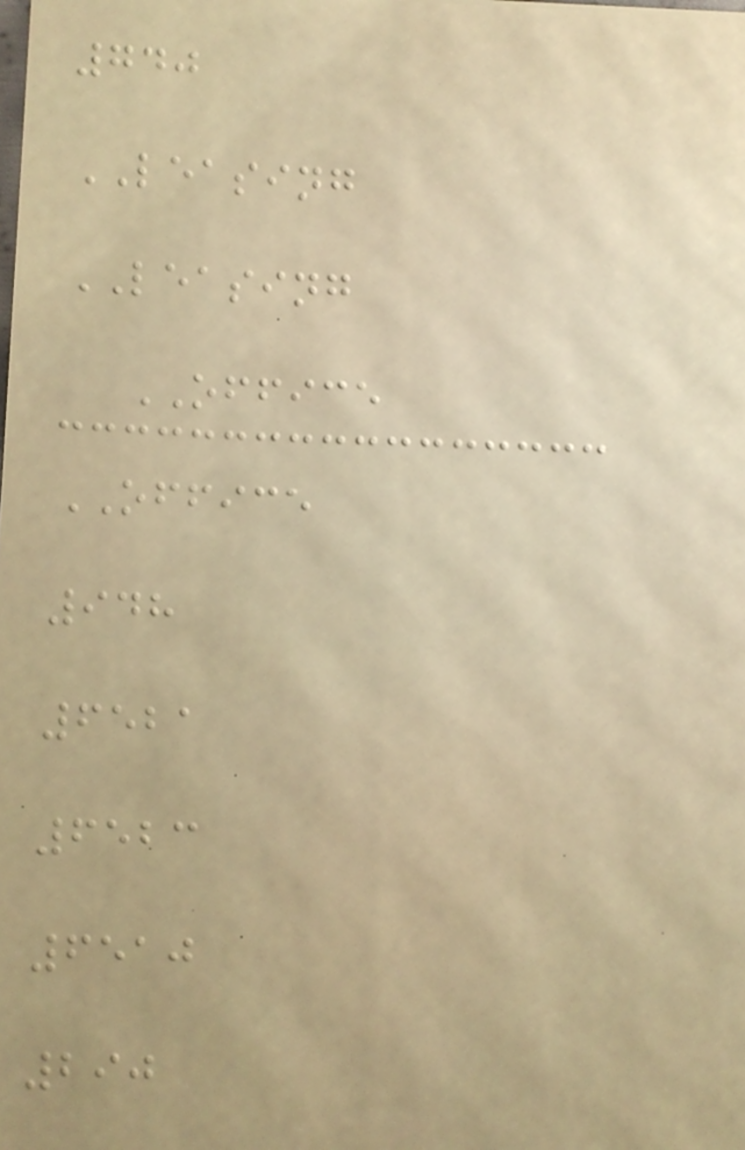740
LEASING
LEASING
OFFICE
OFFICE
948
6521
6523
6510
290
